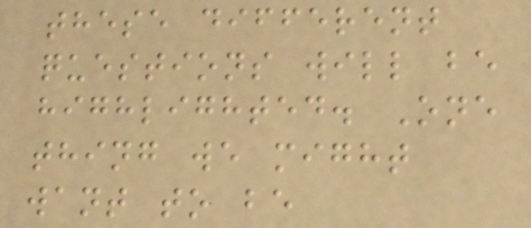these different
questions will be
highlighted. One
thing we might
want to be
